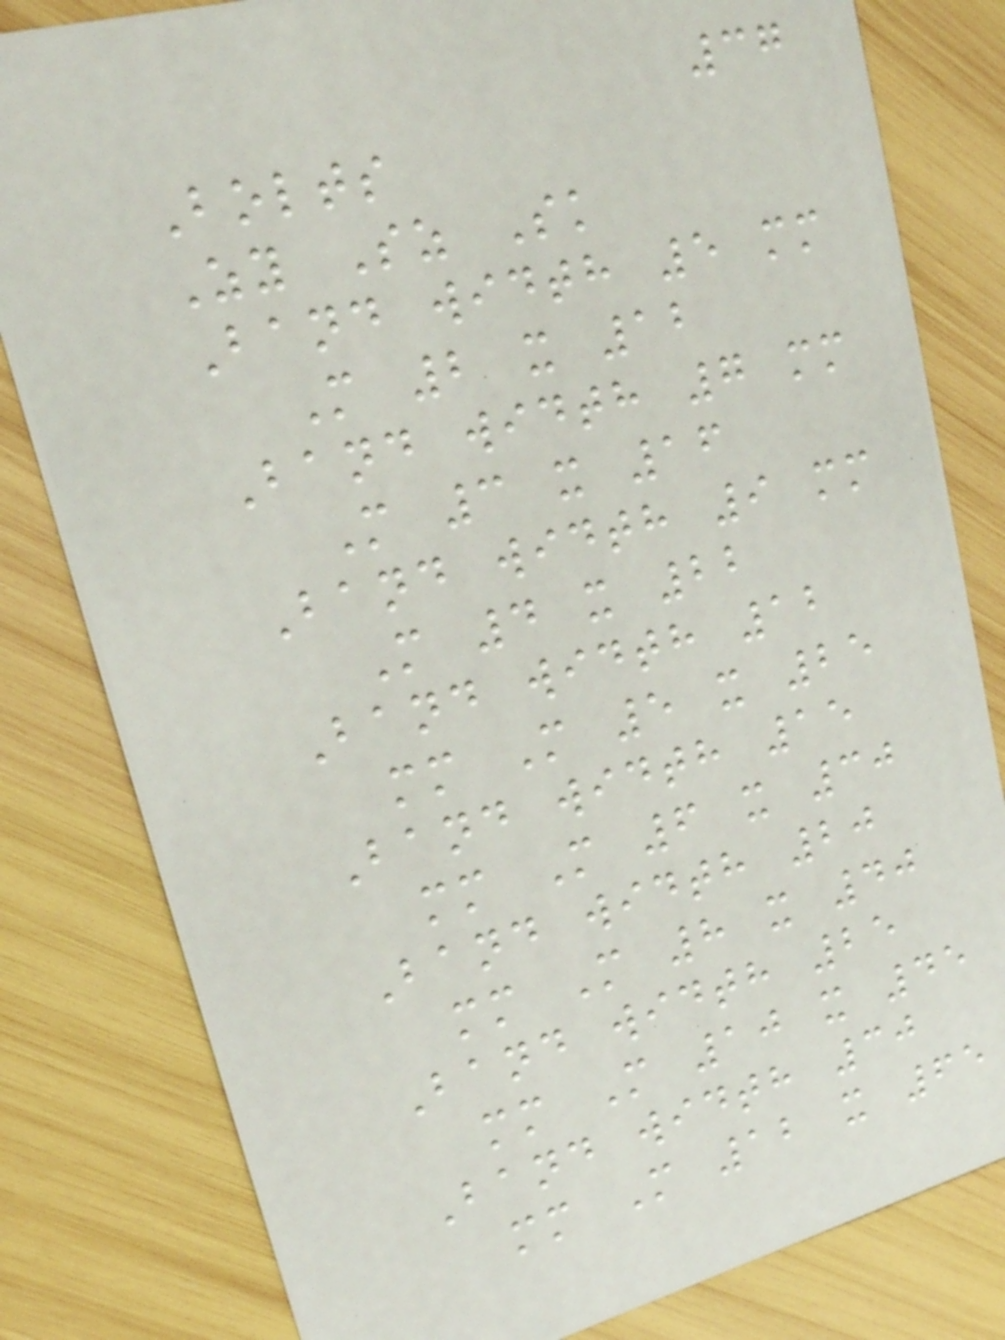37
Bolts
Zy Sz Sk
Band width 5 mm
M 2 x 12
Band width 7 mm
M 3 x 16
Band width 9 mm
M 4 x 22
Band width 12
mm M 5 x 25
Band width 15
mm M 6 x 30
Band width 20
mm M 8 x 40
Band width 25
mm M 10 x 45
Band width 30
mm M 12 x 65
